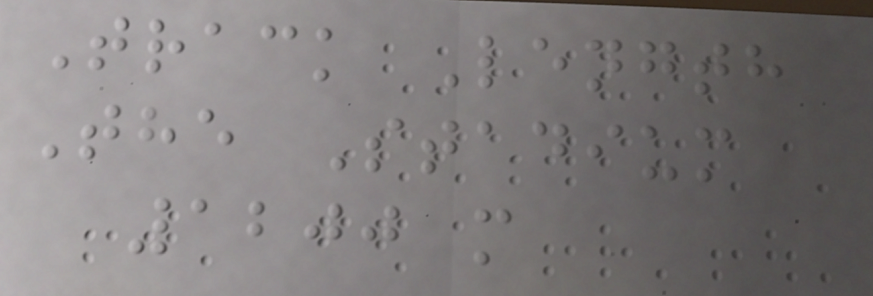Track Length
The Stadium
1200 m
